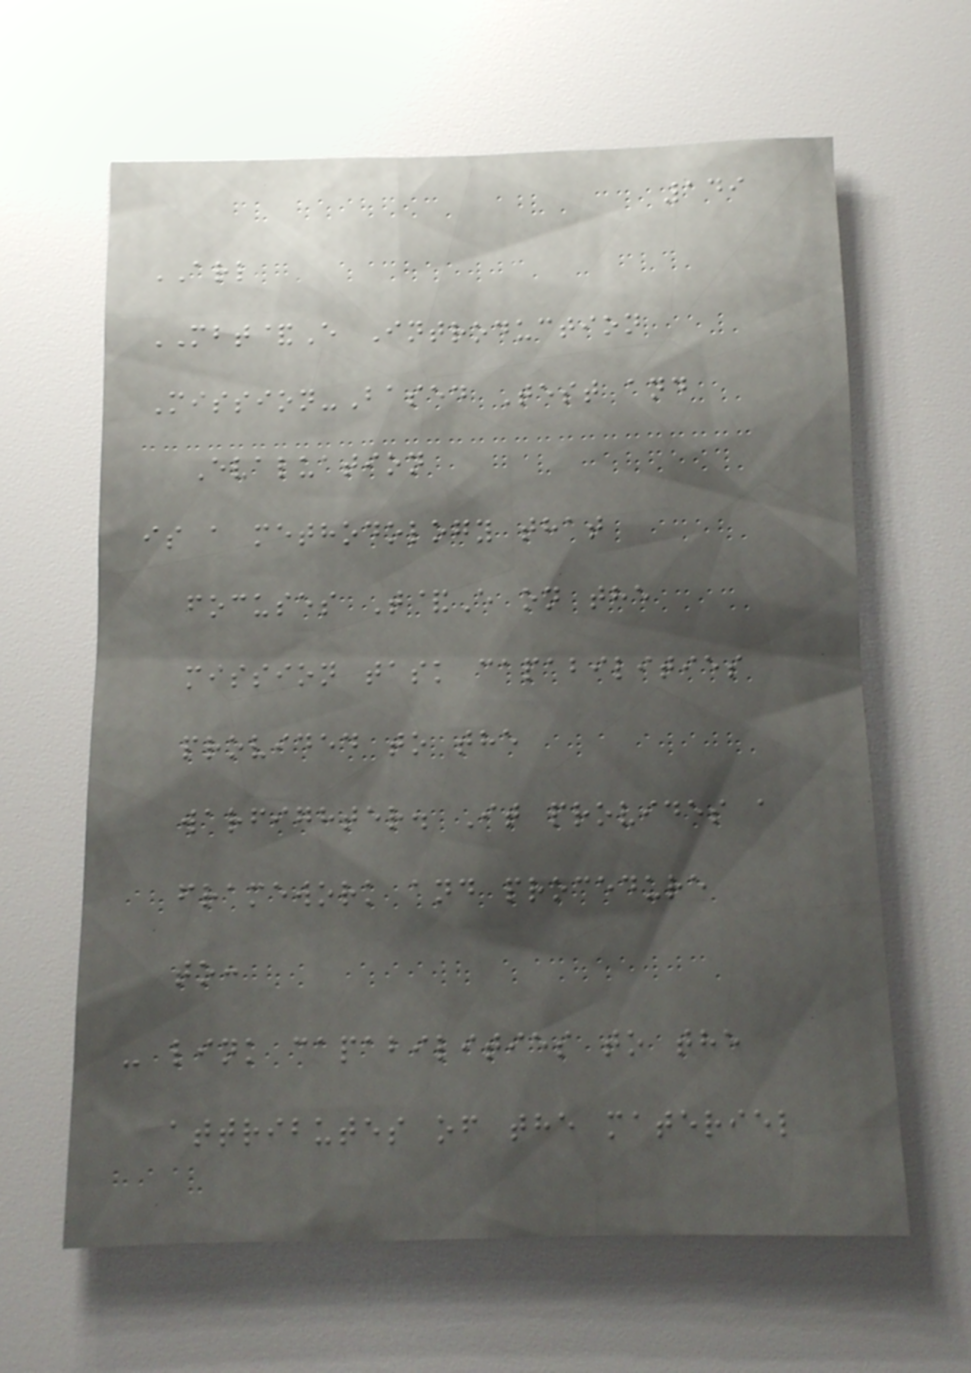149
ARL
MBT&E Introduction
Mission-Based Test and
Evaluation
is a methodology that
focuses T&E on the
mission task capabilities
provided to the
warfighter. It provides a
framework and procedure
to:
- link capabilities to the
attributes of the materiel
